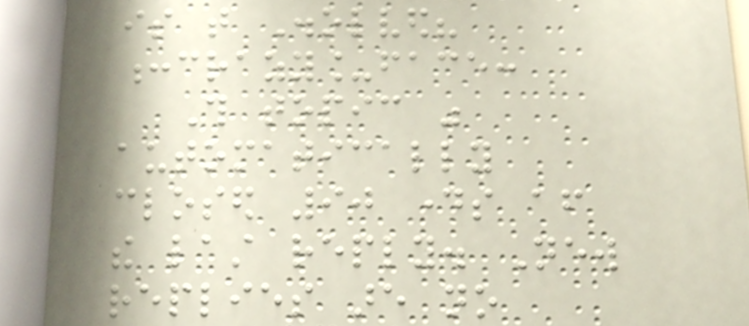is that Disolved?
:crazy_face:
This topic was
automatically
closed 90 days after
the last reply. New
replies are no
